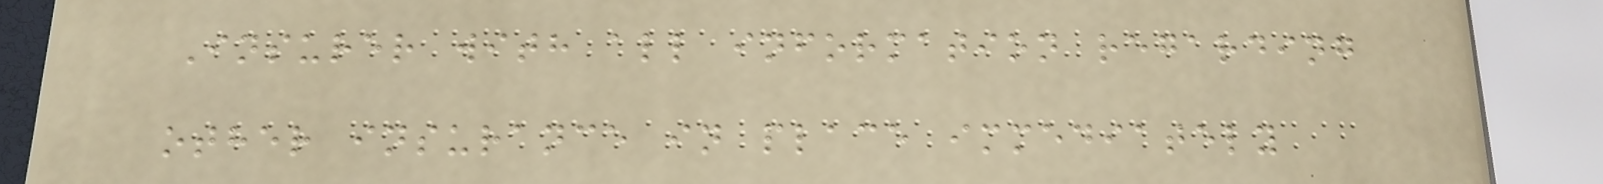Insurer with all information regarding
other insurance in place immediately
